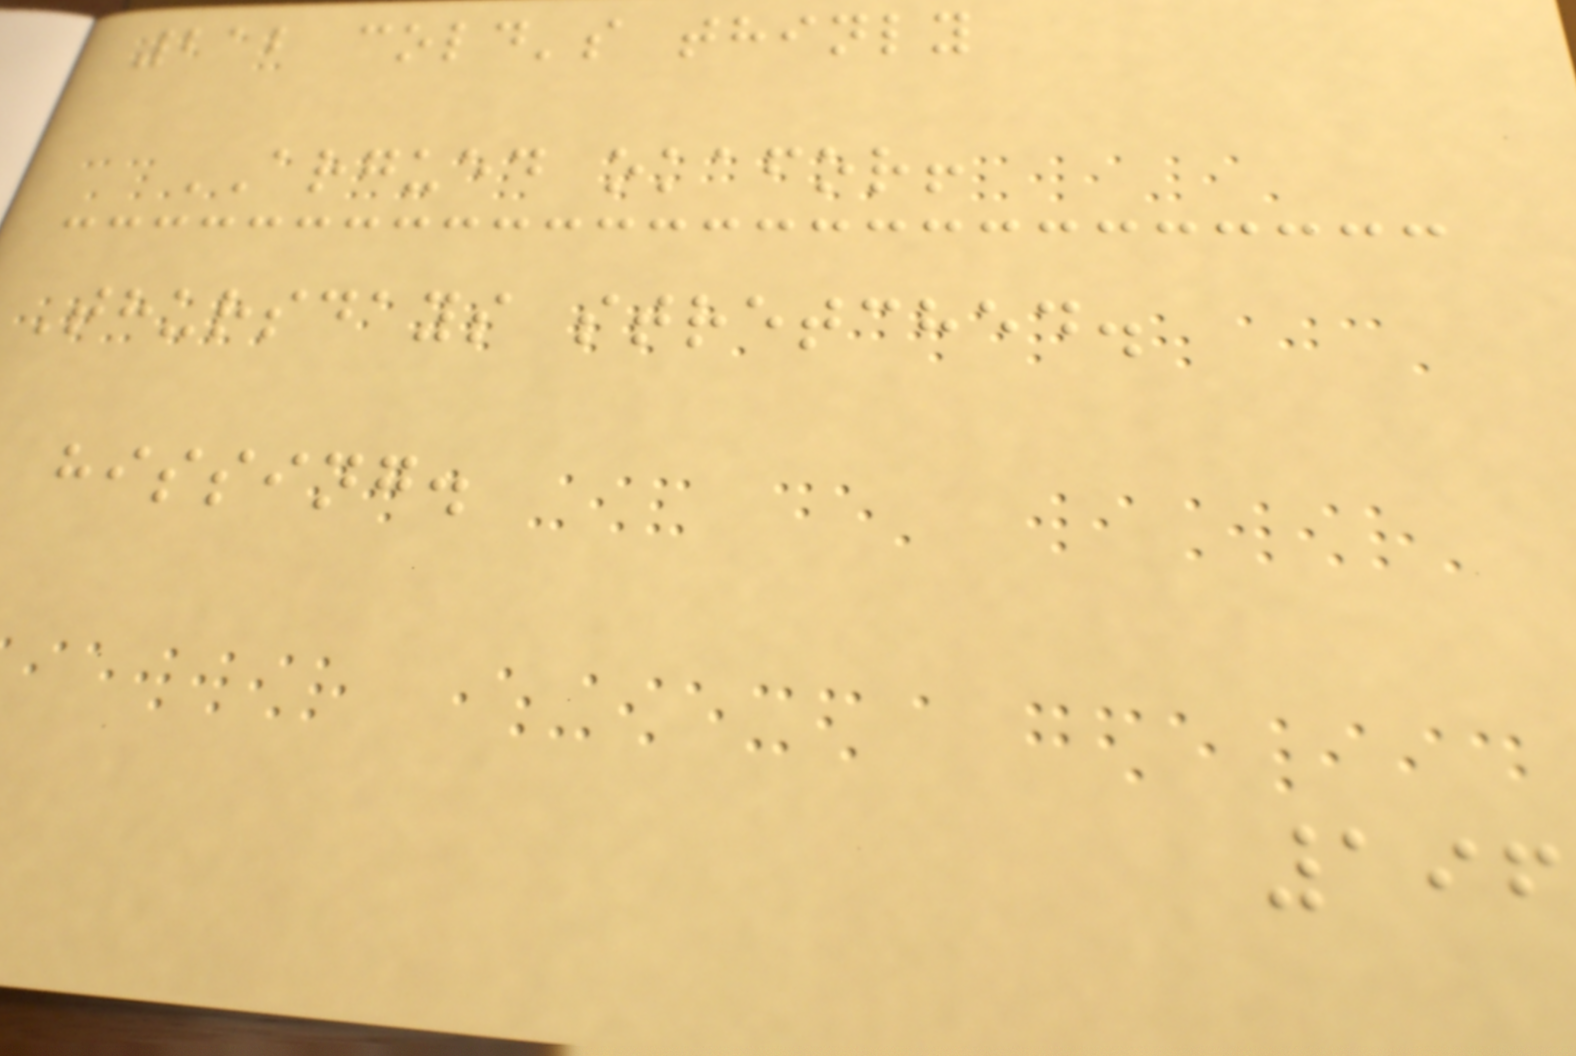212 cold's thinly
ARGUED okafor!
Thursdays stretched.
hissing.
196
